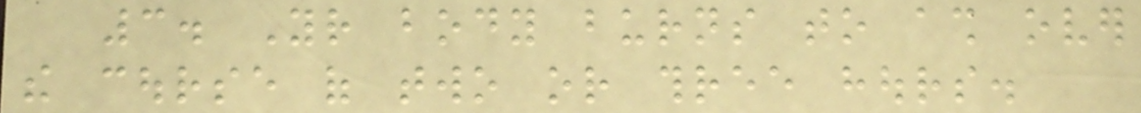3. Your body burns to ash over
the course of two or three hours.
